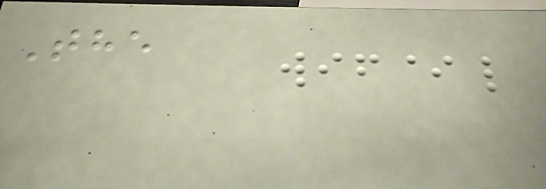The
